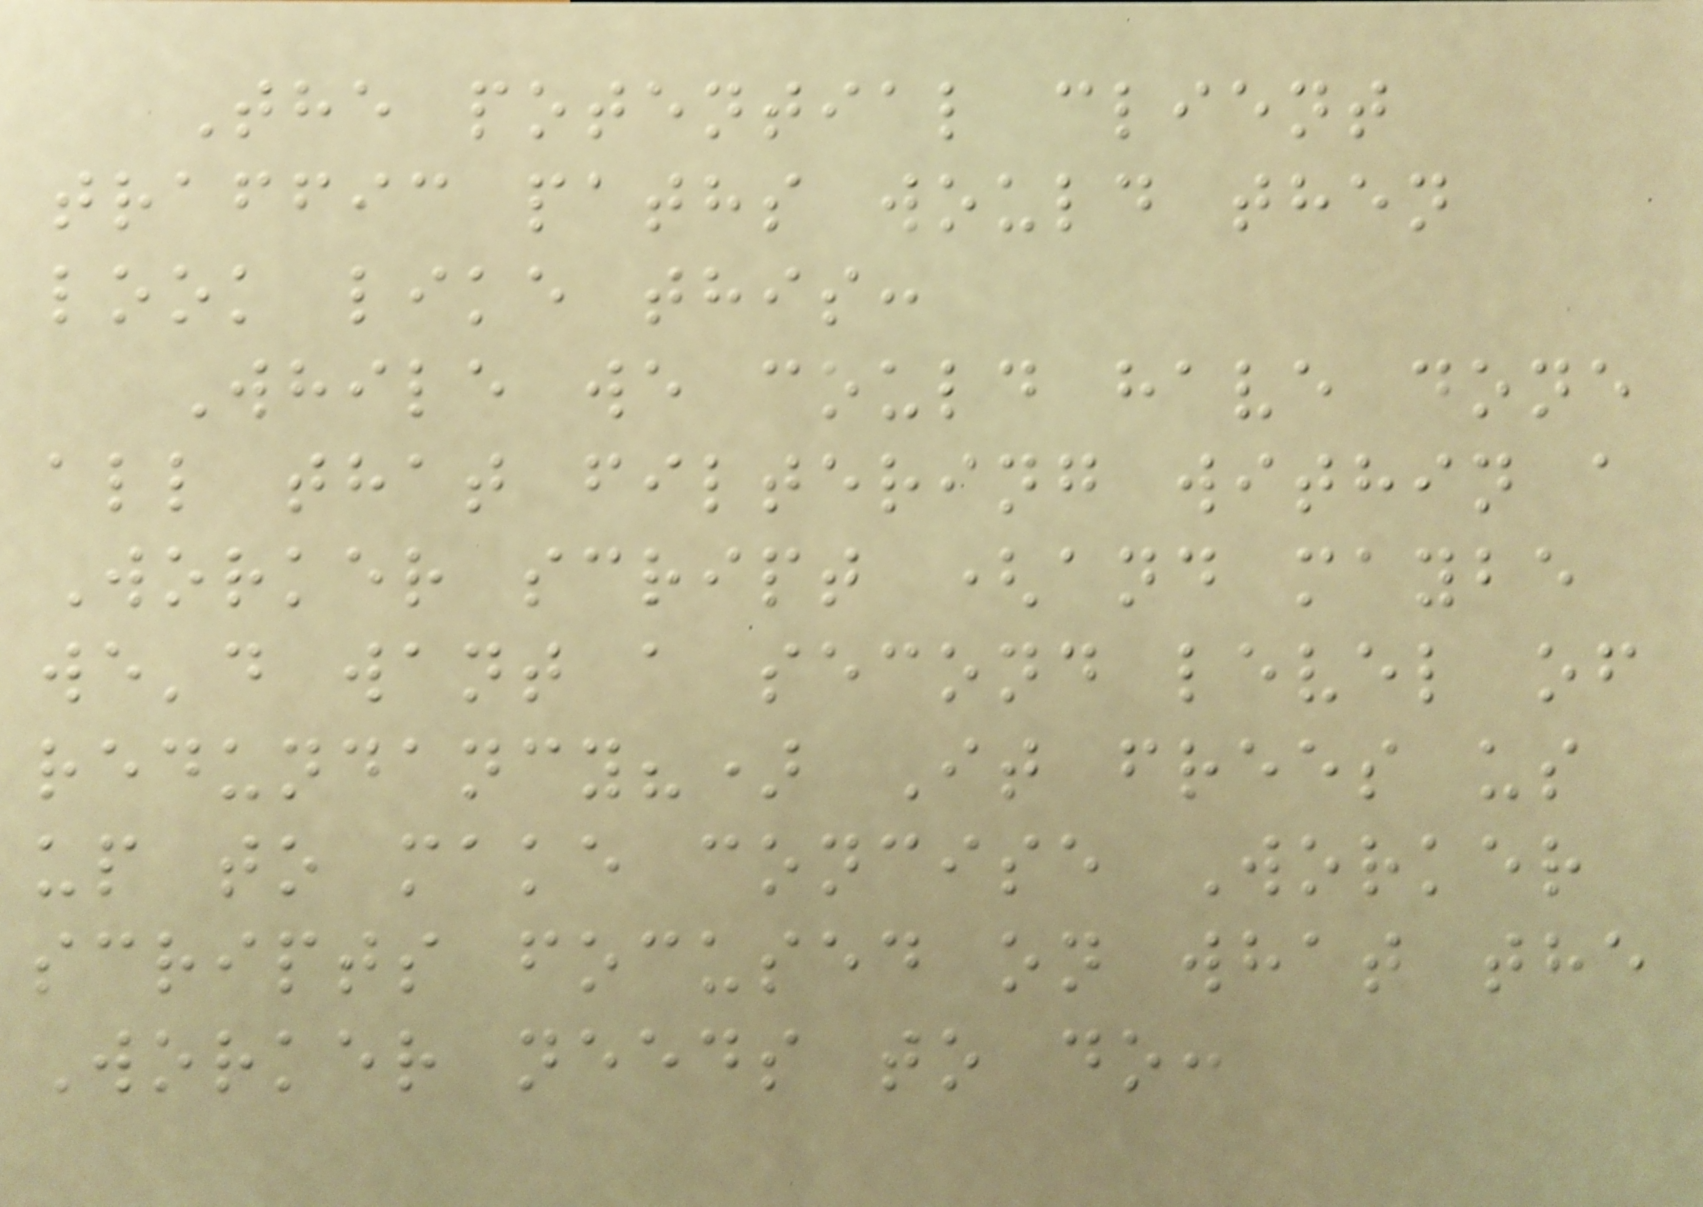The potential client
traffic paths would then
look like this:
While we could have done
all that filtering within a
Worker script (and maybe
we'd want a second level of
redundancy?) It frees us
up to make concise Worker
scripts focused on what the
Worker needs to do:
